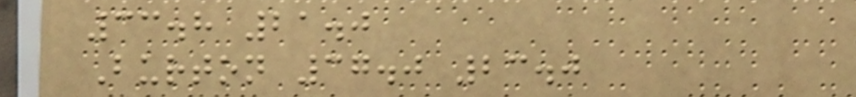33.8 21.0
Burton 37.0 23.0
